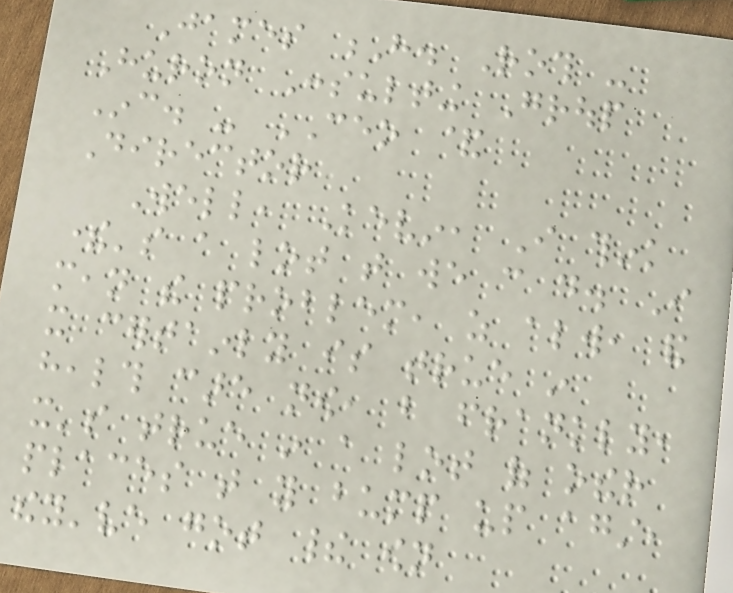James H. Roth -
Huron Consulting Group
Inc. - CEO &
Director
Well, Kevin, I think
there's a lot that we can do. I
mean the problem, as always, and
it certainly is true in
health care now, but frankly,
it's true in a lot of other
places that you bump up against,
they've got their own
